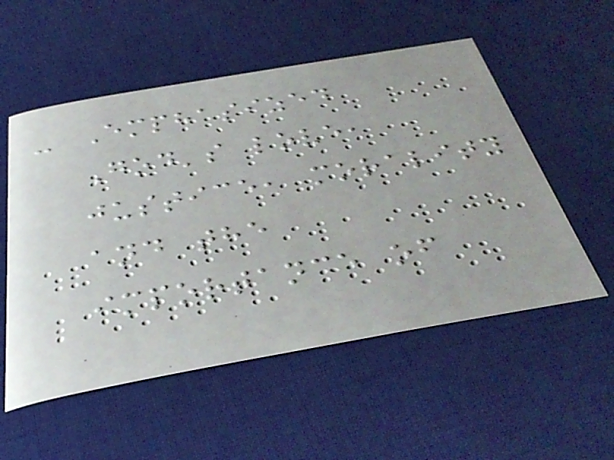- Emphasized
God's love,
justice, morality
and the
importance of
